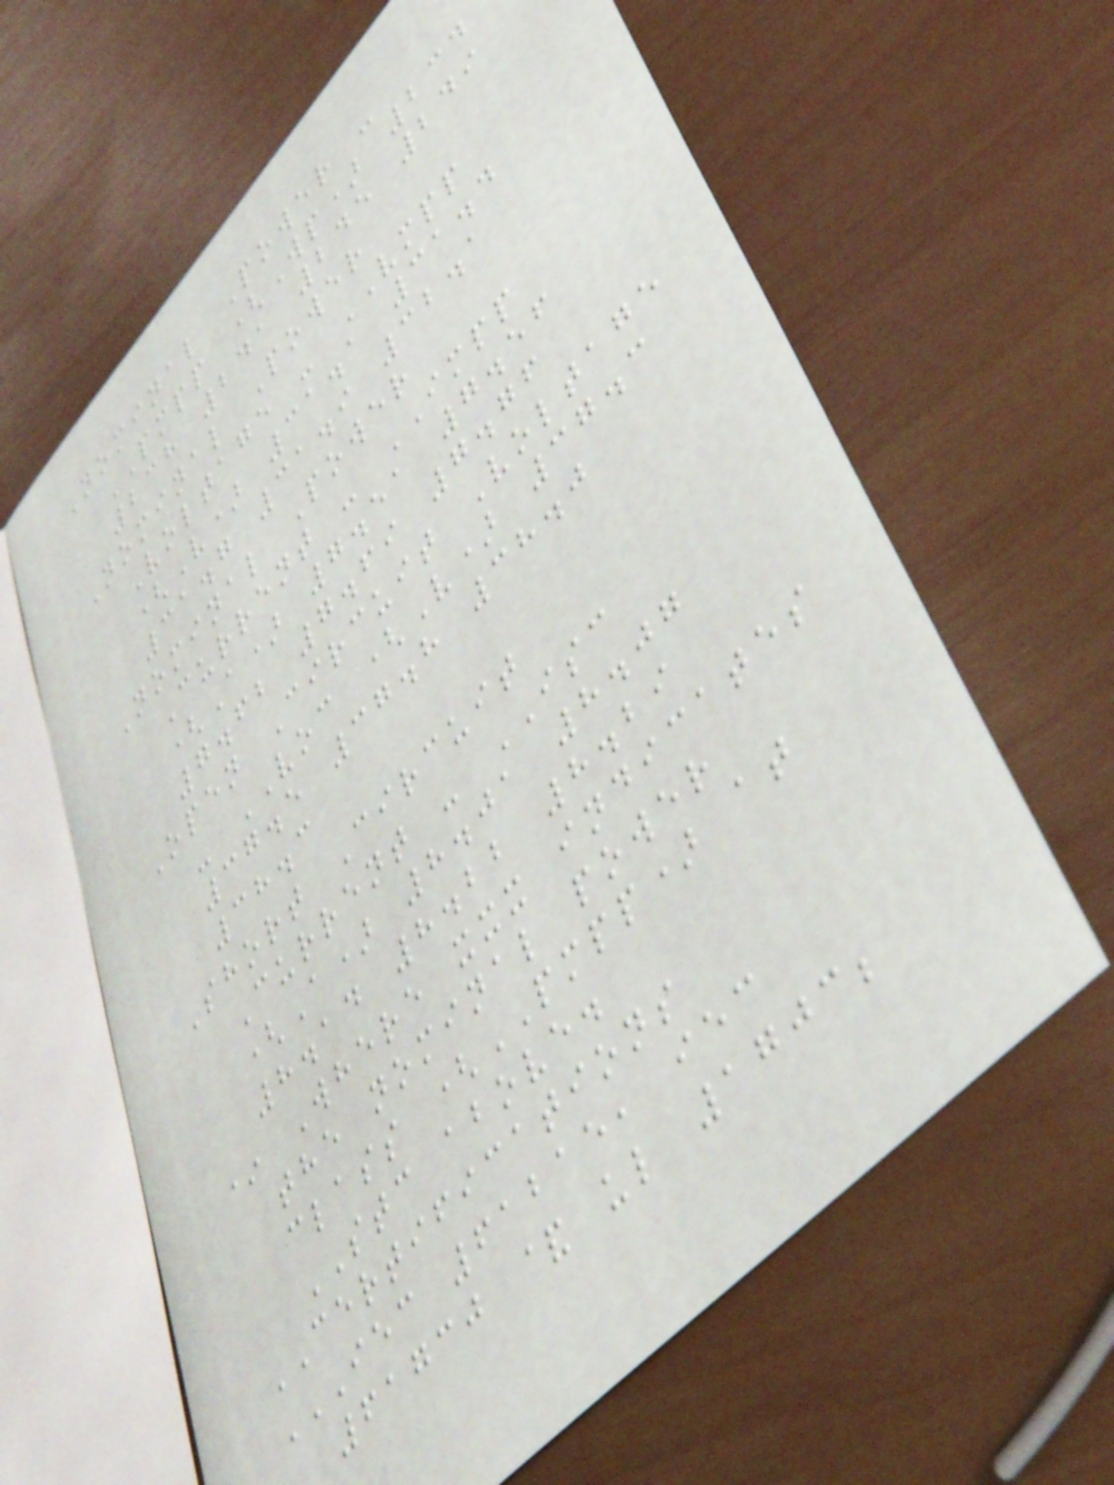Nominal Power -
PMPP (Wp) 234
238 241 245 249
Nominal Power
Voltage - VMPP
(V) 31.1 31.4
31.7 31.9 32.1
Nominal Power
Current - IMPP
(A) 7.51 7.56
7.62 7.69 7.76
Open Circuit Voltage
- VOC (V) 37.3
37.5 37.8 38.0
38.3
Short Circuit
Current - ISC
(A) 8.01 8.07
8.14 8.22 8.29
* Where xxx indicates
the nominal power
class (PMPP) at
STC above.
CERTIFICATIONS
IEC 61215, IEC
61730 & UL 1703;
